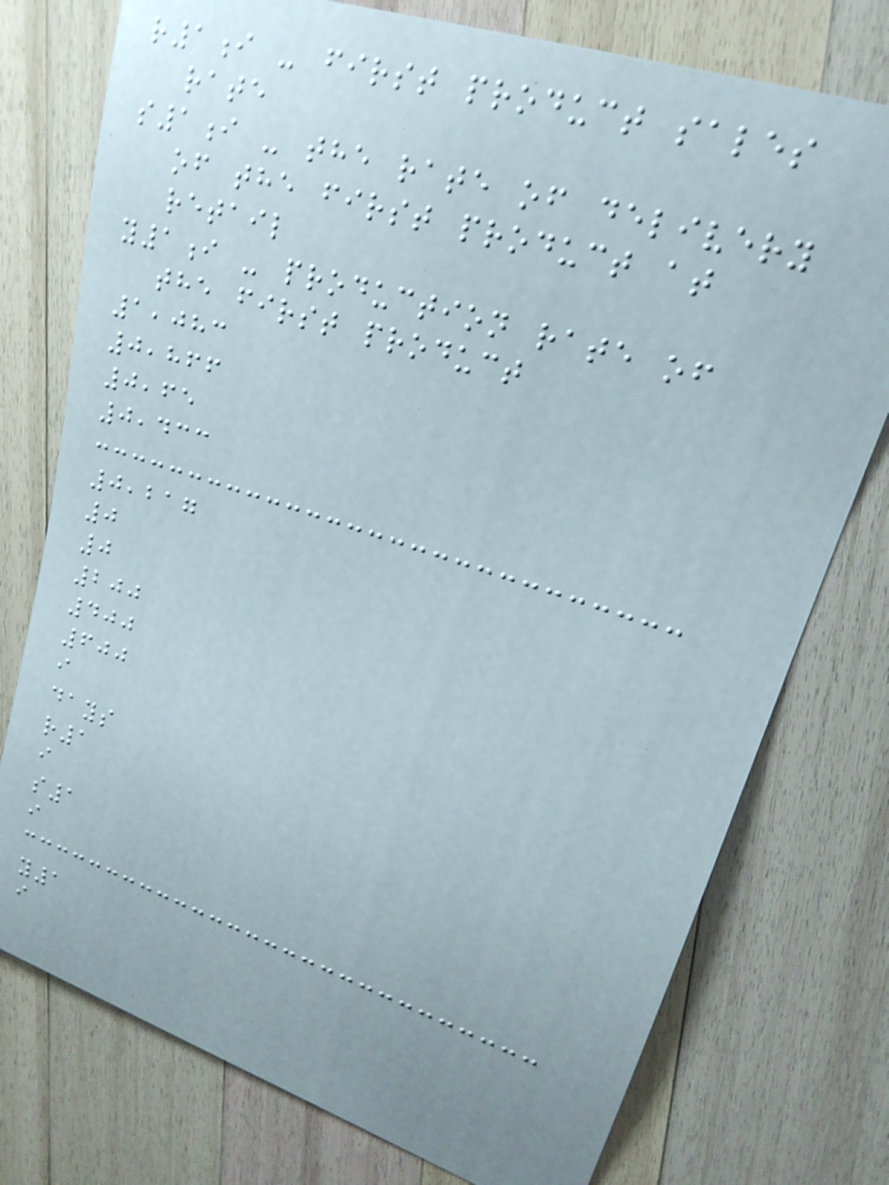r1i - first product sales
rate
s1i - the rate of delivery
of the first product at
retail
y1i - production rate of
the first product
1,083
0,866
0,65
0,433
0,217
0
0
200
400
600
i
days
r1
i
s1
i
y1
i
